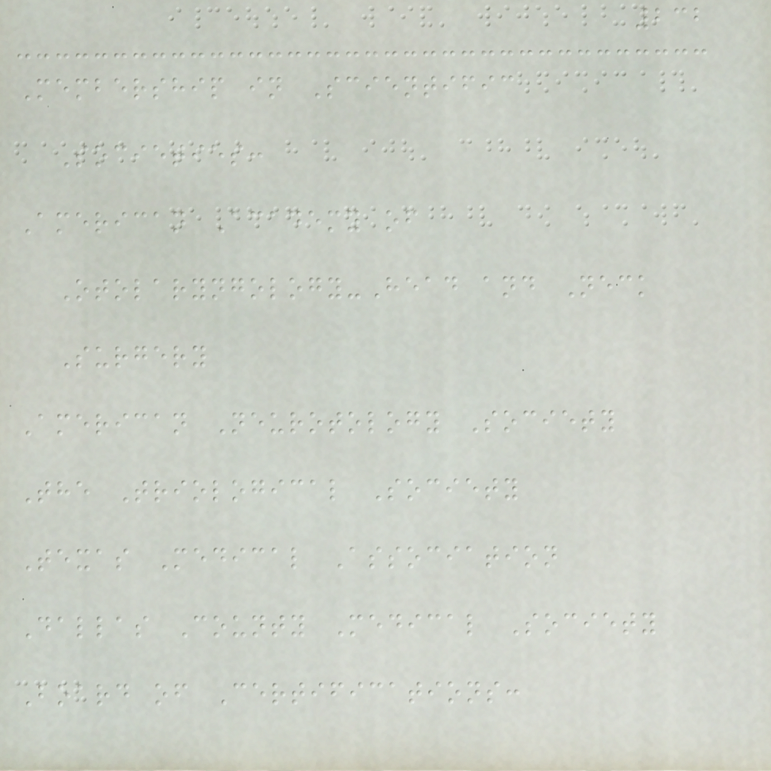232
Membership in Scientific
Societies:
American Academy of
Otolaryngology-Head and Neck
Surgery
American Neurotology Society
The Triological Society
Texas Medical Association
Dallas County Medical Society
Board of Certifications:
